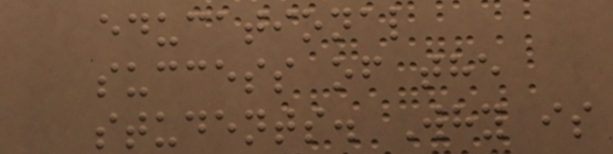educational
success of the
students. Why is
